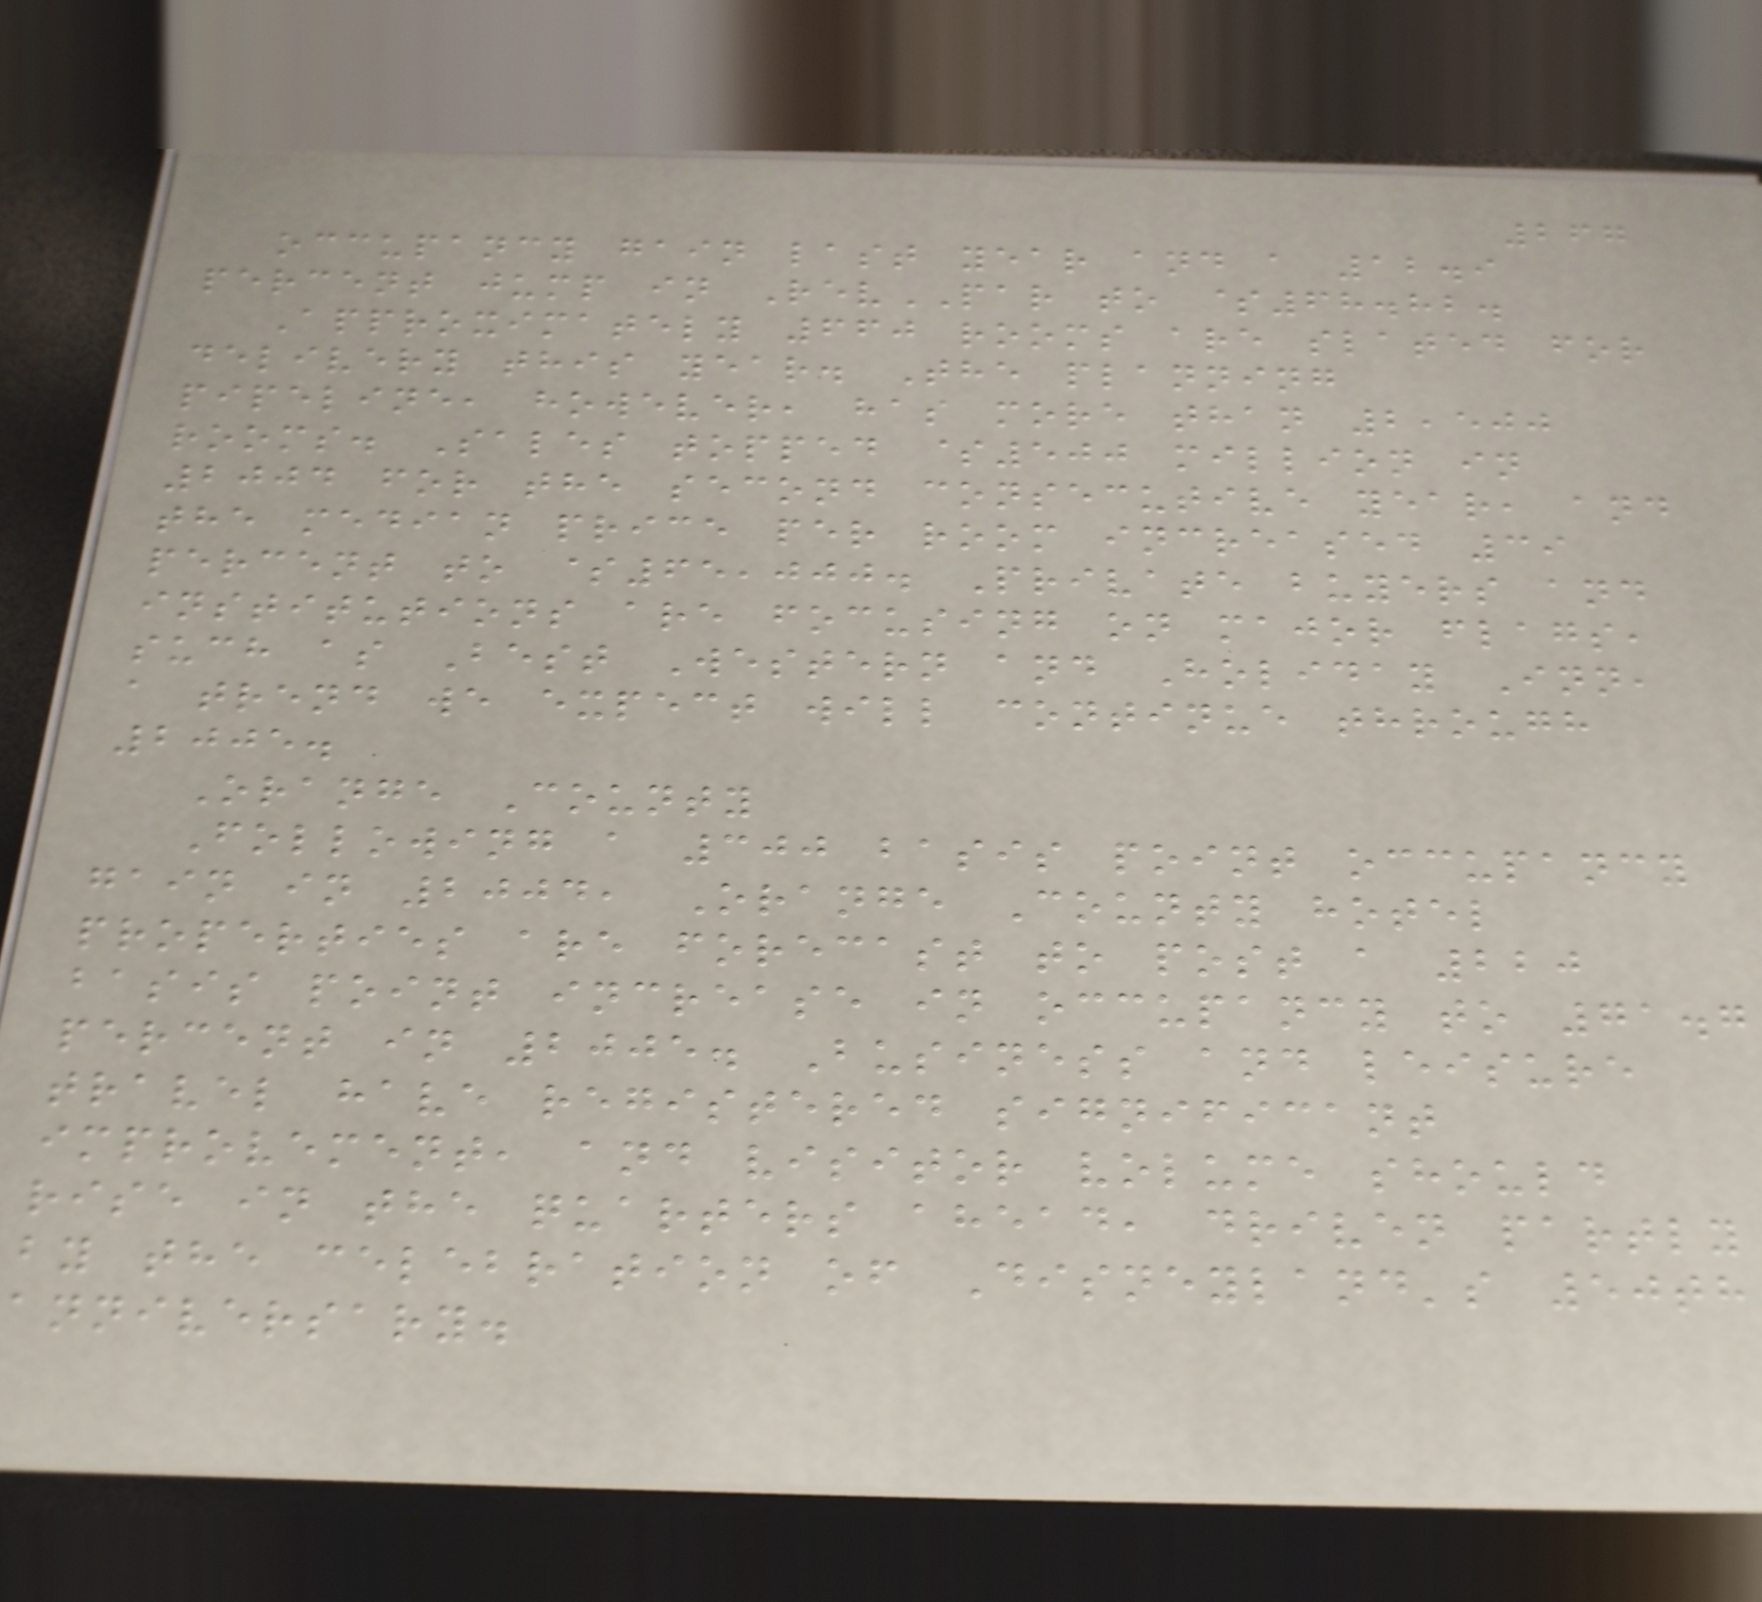267
occupancy gain last year and a 12.9
percent jump in RevPAR to $68.82.
Approximately 660 rooms are slated for
delivery this year. The planning
pipeline, however, has more than 2,500
rooms. Sales topped $500 million in
2004 for the second consecutive year, and
the median price per room increased 39
percent to $65,000. Private buyers and
institutions are focusing on major flags,
such as Best Western and Holiday Inn,
a trend we expect will continue through
2005.
Orange County
Following a 300 basis point occupancy
gain in 2004, Orange County hotel
properties are forecast to post a 220
basis point increase in occupancy to 71.7
percent in 2005. Business and leisure
travel have registered significant
improvement, and visitor volume should
rise in the quarters ahead, driven partly
by the celebration of Disneyland's 50th
anniversary.
